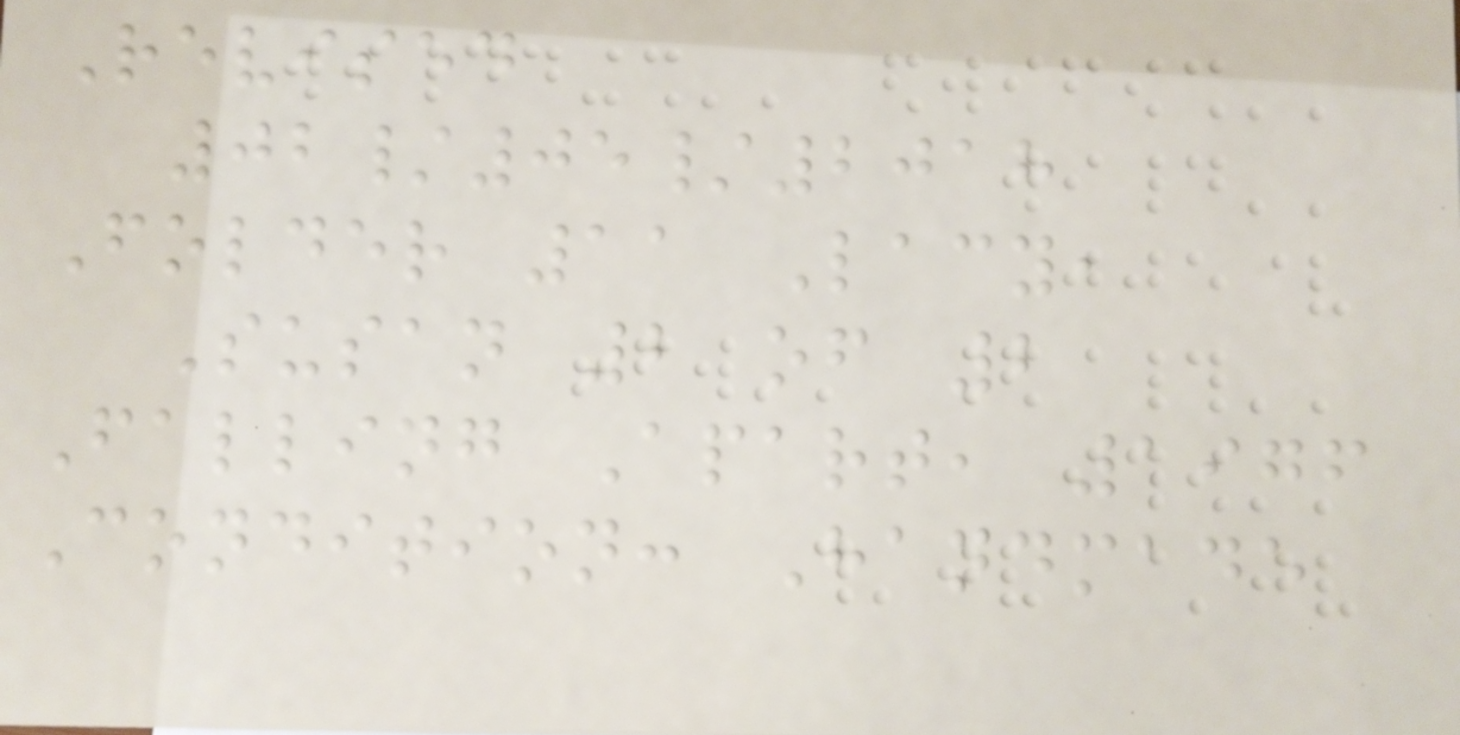Revised
02/05/2018
Folder 11 Lacy,
Susan 2 of 2
Falling Apart, 1976
Condition: Handmade
